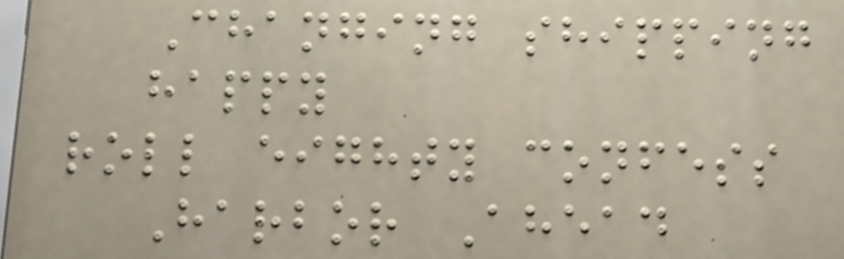Changing shipping
happy
roll eighty confess
Harbor Ahead
